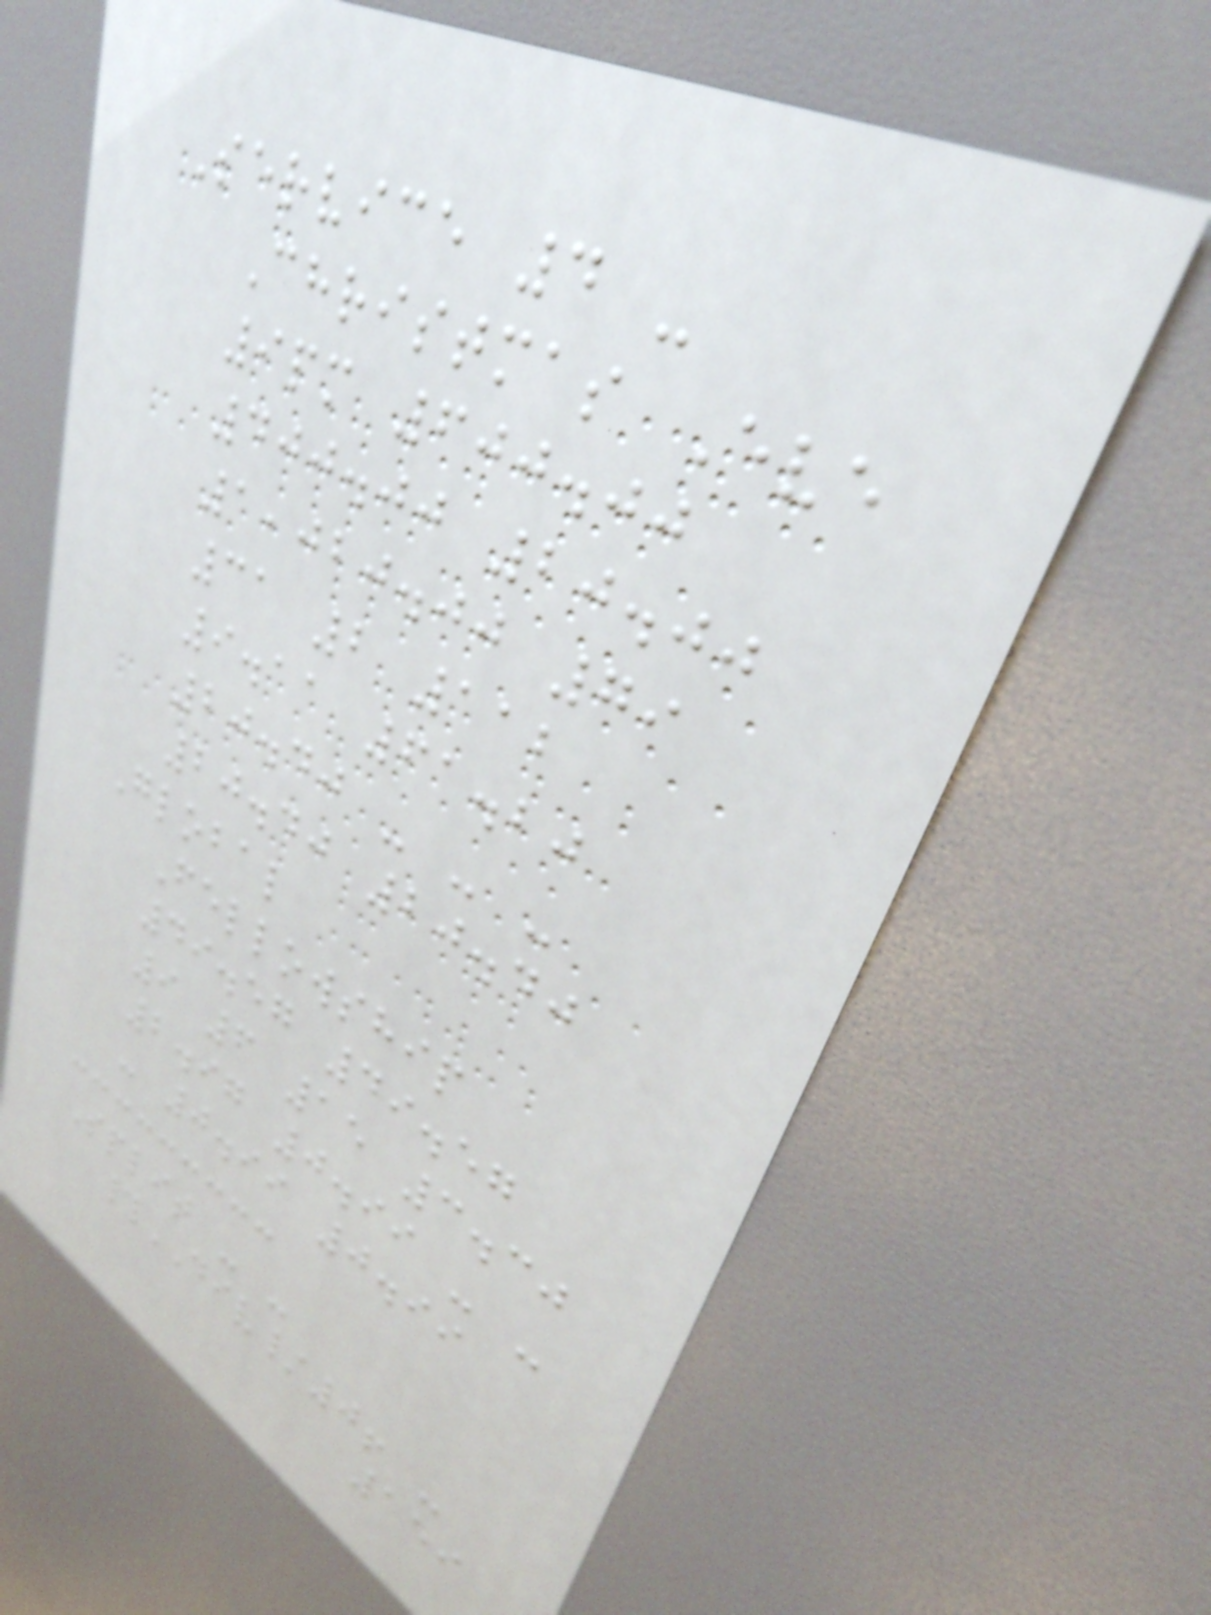Service 4 -
Christmas Eve
9pm 600.00
400.00 20.00
1,020.00 79
31 2 112
9.11 61.20
20.40 - - -
20.40 20.40
Global
Fellowship
49.57 49.57
9 6 15 3.30
2.97 0.99 - -
- 0.99 0.99
Split - -
#DIV/0! -
159
